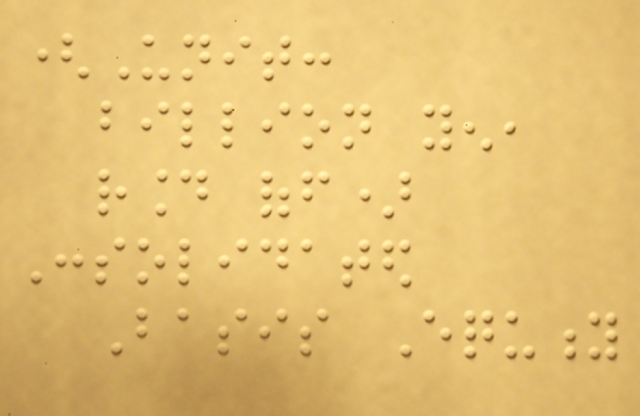(Unit:
billion yen,
round off)
Consolidated
Basis Equity
